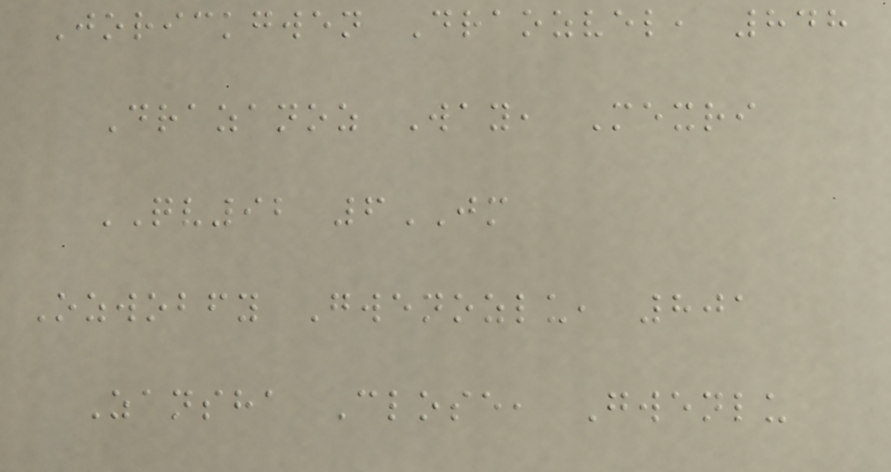Jorickgwen Draozvel, 848
Drazanoz Way, Mexri
QV92 6JM
Ozwobfy Gwenozlu, 801
Zansha Close, Gwenlu
